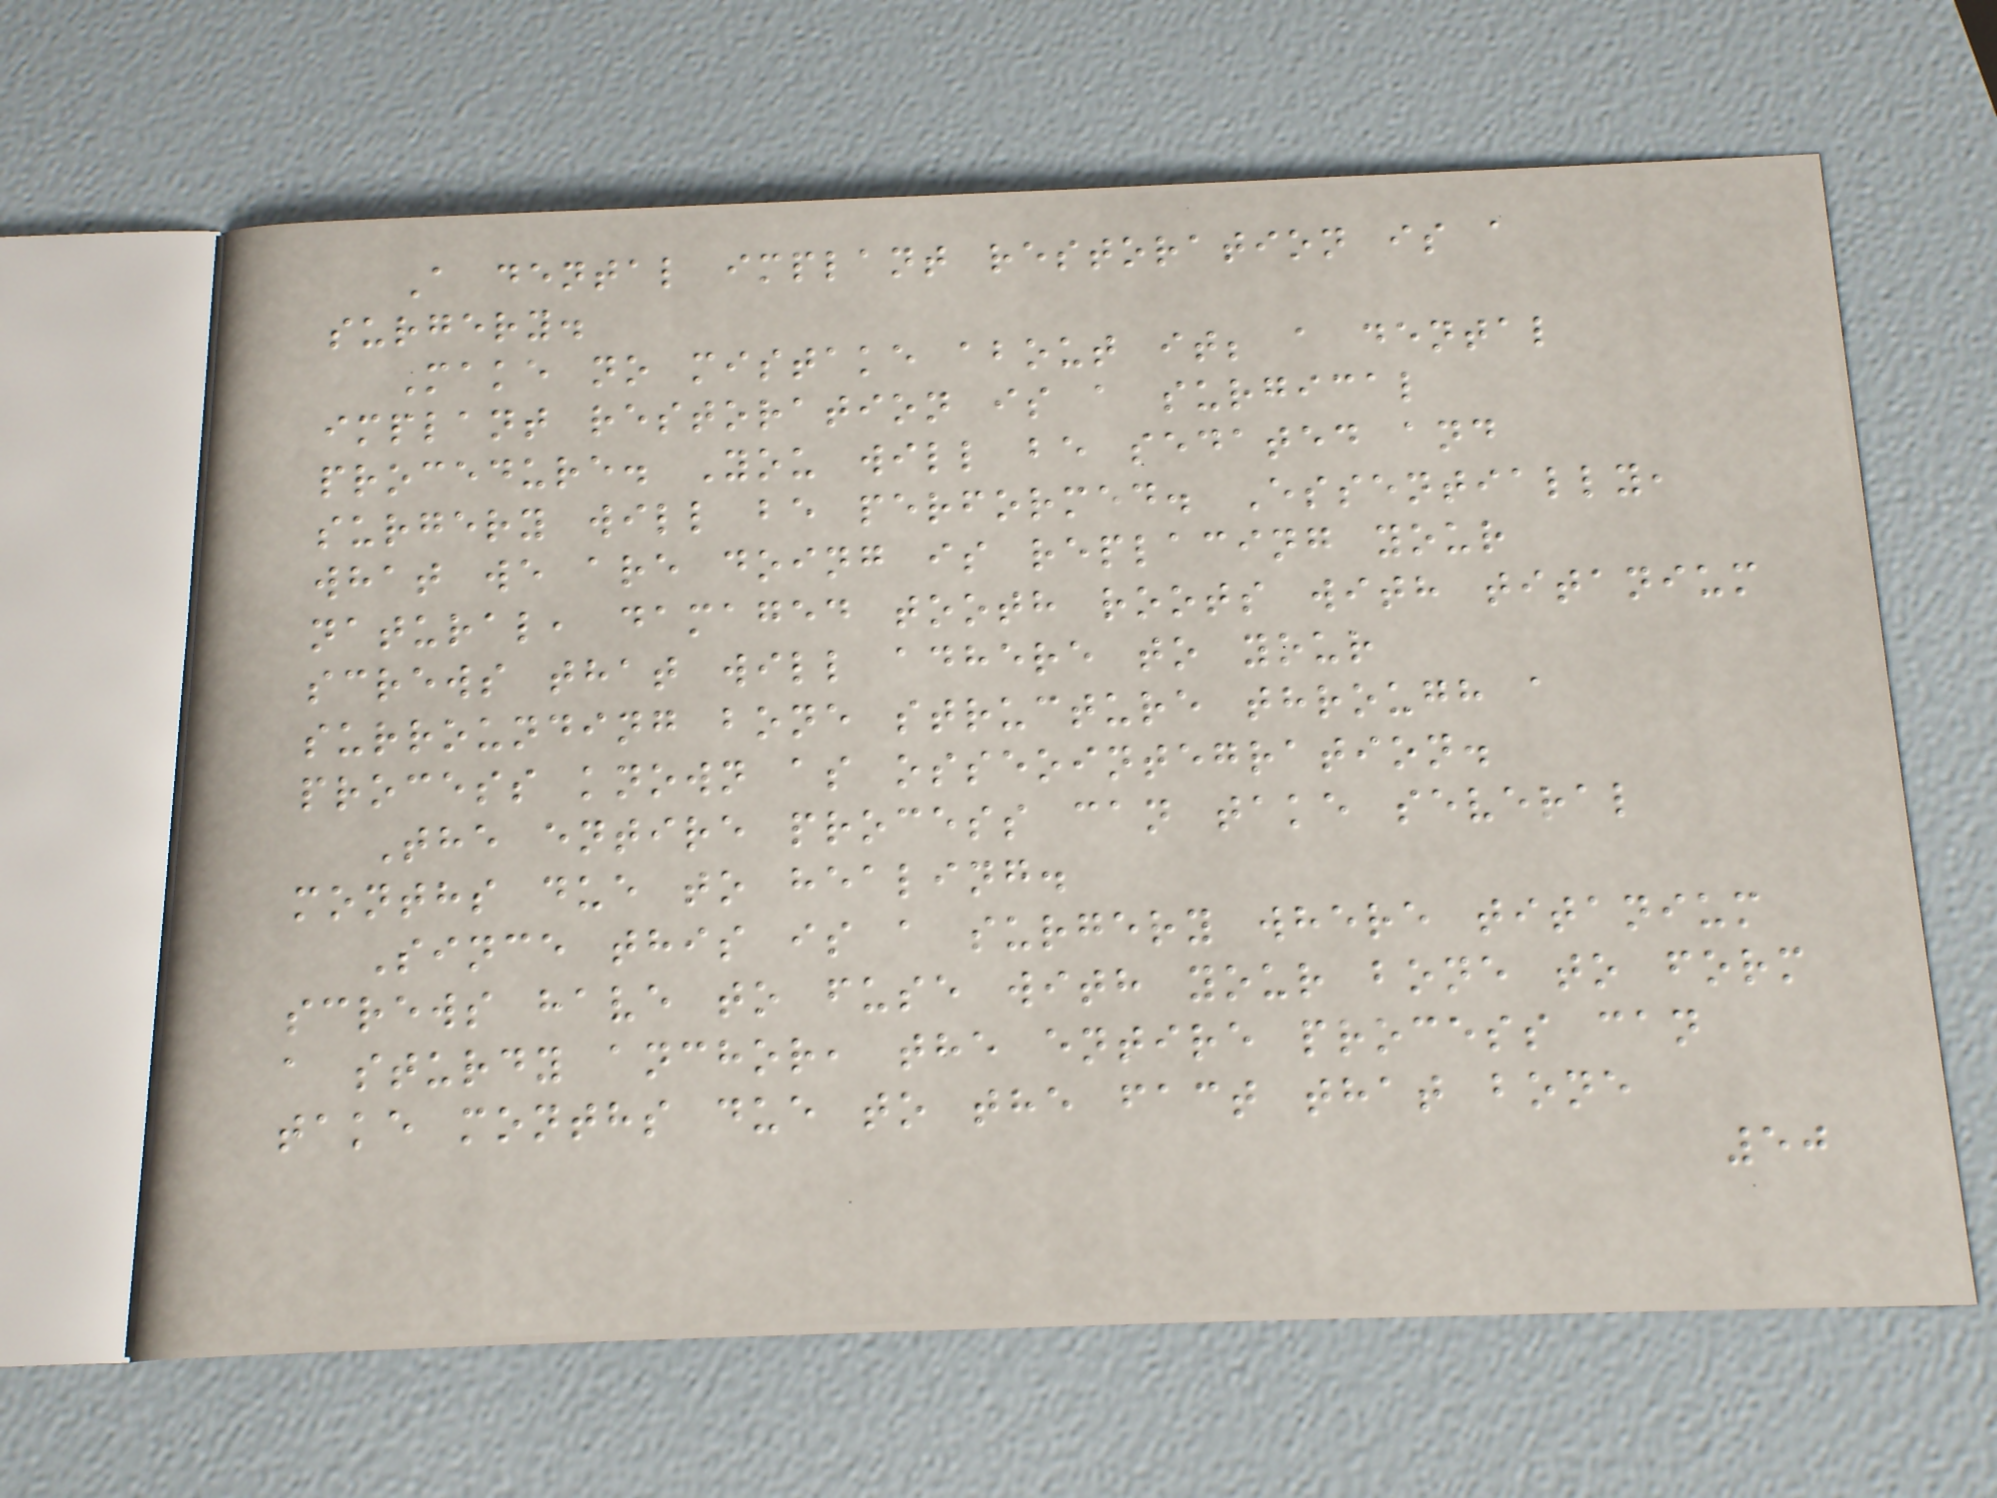A dental implant restoration is a
surgery.
Make no mistake about it; a dental
implant restoration is a surgical
procedure. You will be sedated and
surgery will be performed. Essentially,
what we are doing is replacing your
natural, damaged tooth roots with titanium
screws that will adhere to your
surrounding bone structure through a
process known as osseointegration.
The entire process can take several
months due to healing.
Since this is a surgery where titanium
screws have to fuse with your bone to form
a sturdy anchor, the entire process can
take months due to the fact that bone
50
